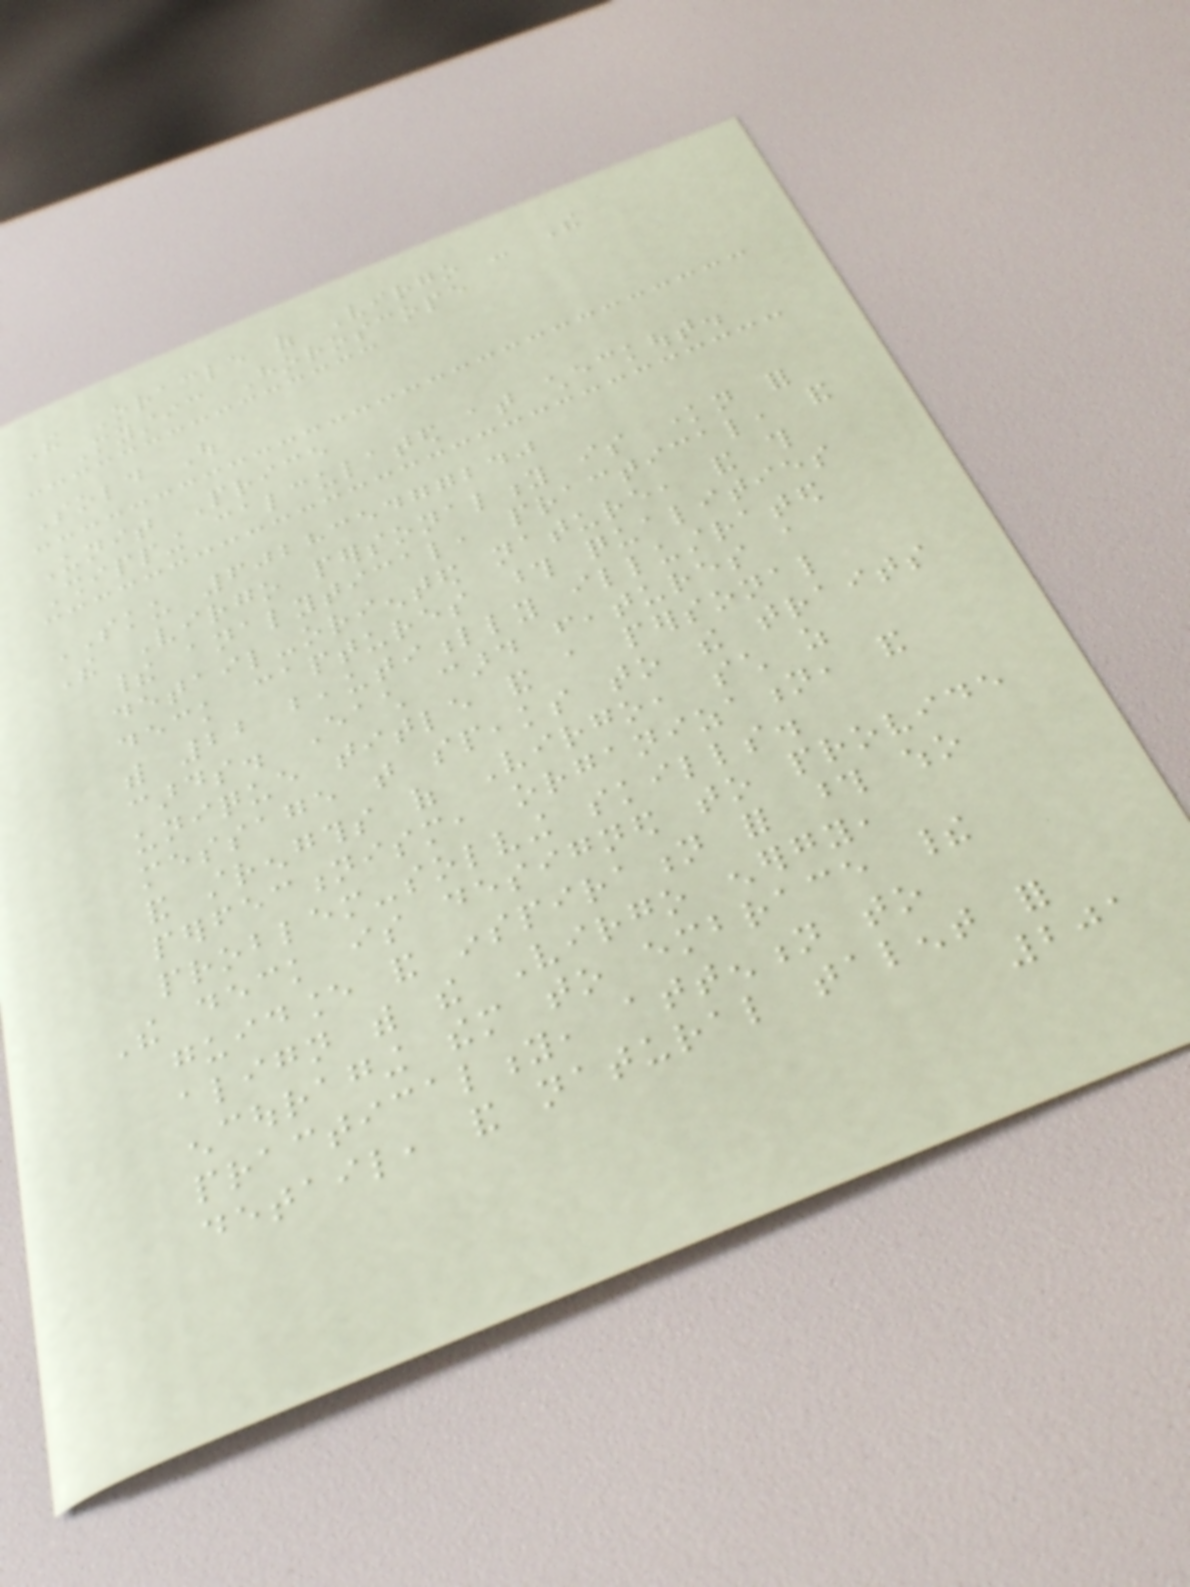The Oracle of Virgo - The
Mystic Horoscope
Sold Out
Unit Price
Shipping calculated at checkout.
SKU 602835477240
The Virgo personality is known for
their analytical, practical, and
detail-oriented nature, and this
deck captures those qualities
with 22 beautifully illustrated
cards. Each card features a
unique title and a personal
message that speaks to the traits
and strengths of Virgo, such as
perfectionism, organization, and
problem-solving skills.
The deck is designed to provide
guidance and inspiration for those who
align with the Virgo energy,
encouraging them to embrace their
practicality, attention to
detail, and natural talent for
201
